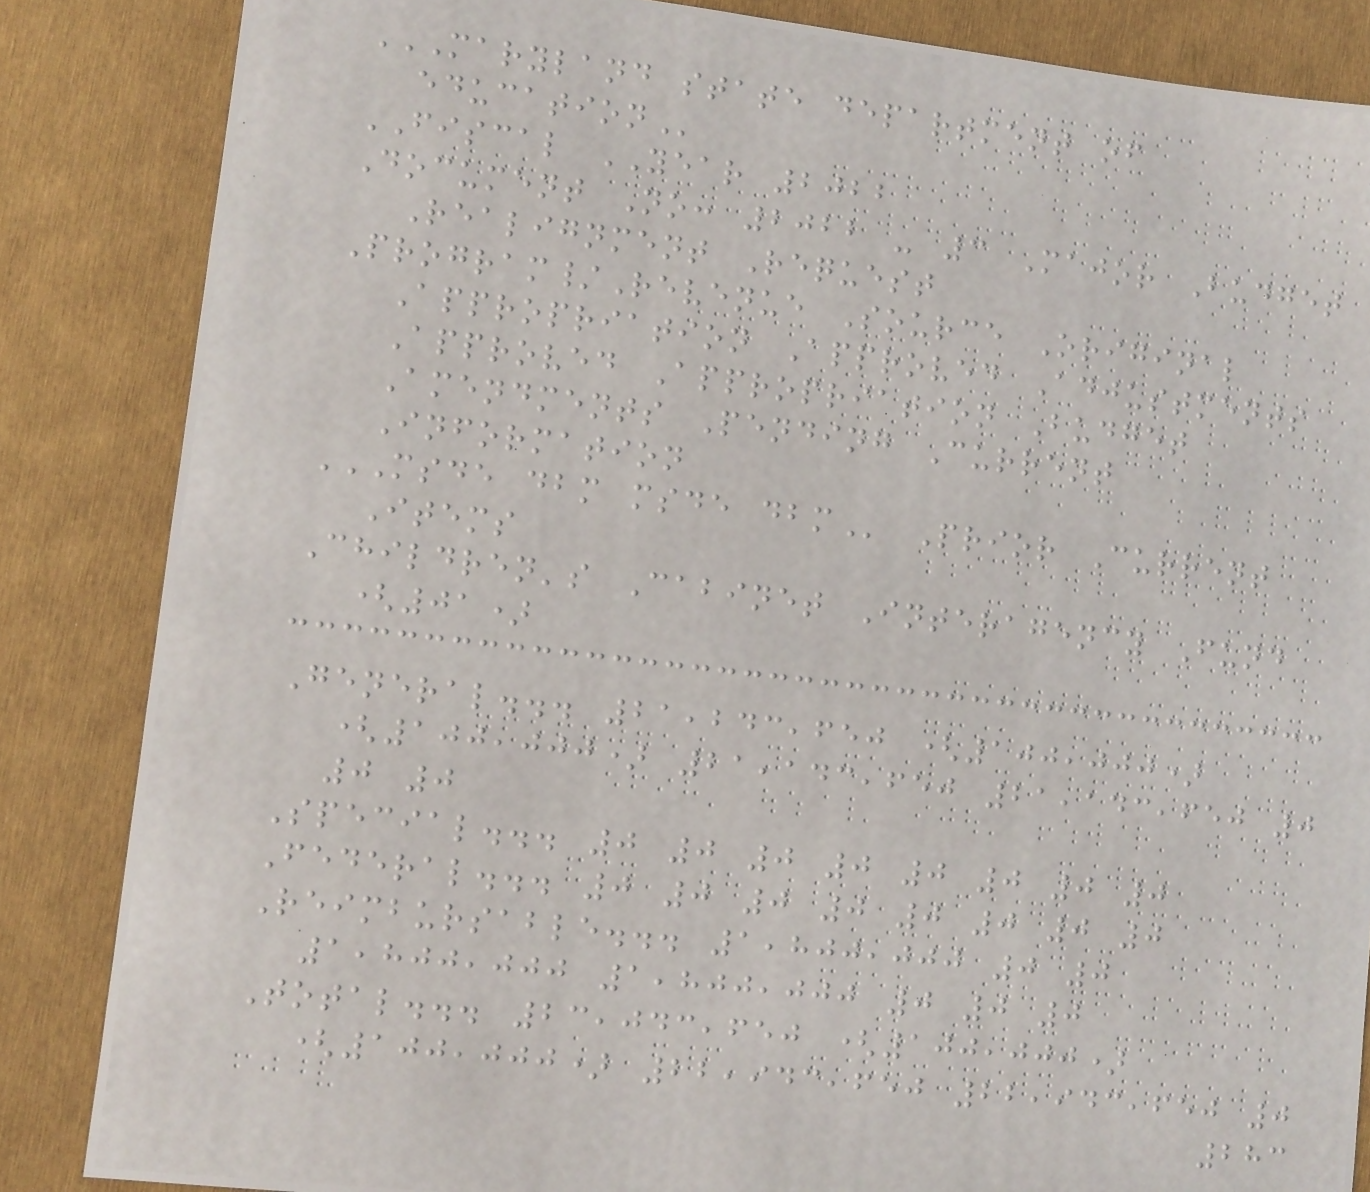MARYLAND STATE DEPARTMENT OF
EDUCATION
FISCAL YEAR 2022
Document No: 2022 - 3 Major Budget
Realignment Request
Program/Revenue Source Original
Appropriation Approved Adjustments
Approved Appropriation Budget
Amendments Pending Current
Information
MSDE DBM MSDE DBM Prior Current
Items
Children's Cabinet Interagency Fund
(01)
General... 21,243,650 (100,000)
(100,000) 21,143,650 21,143,650 0
0 0
Special... 0 0 0 0 0 0 0 0
Federal... 0 0 0 0 0 0 0 0
Reimbursable... 1,800,000 0 0
1,800,000 1,800,000 0 0 0
Total... 23,043,650 (100,000)
(100,000) 22,943,650 22,943,650 0
283
